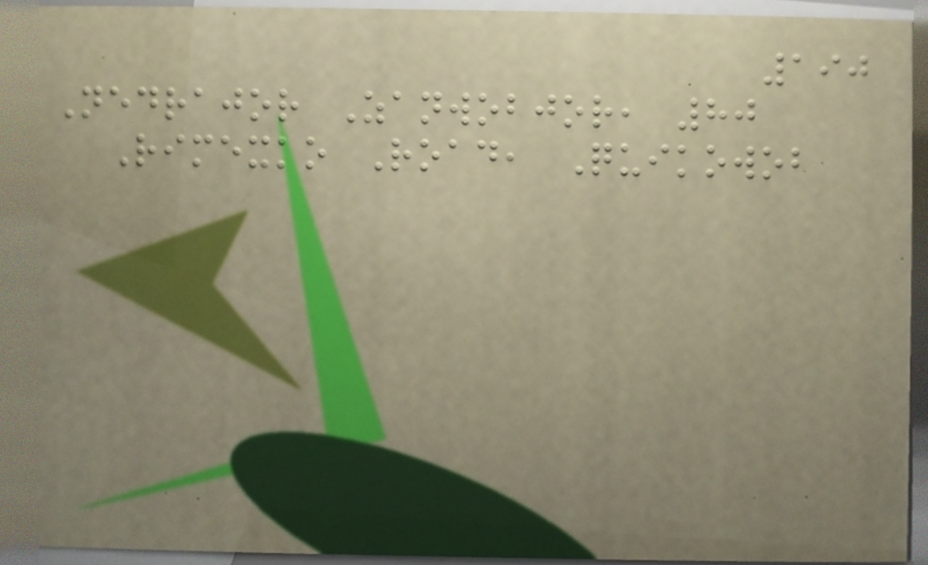190
Nedrajor Zanwobjor, 80
Rimexko Road, Quikowob
